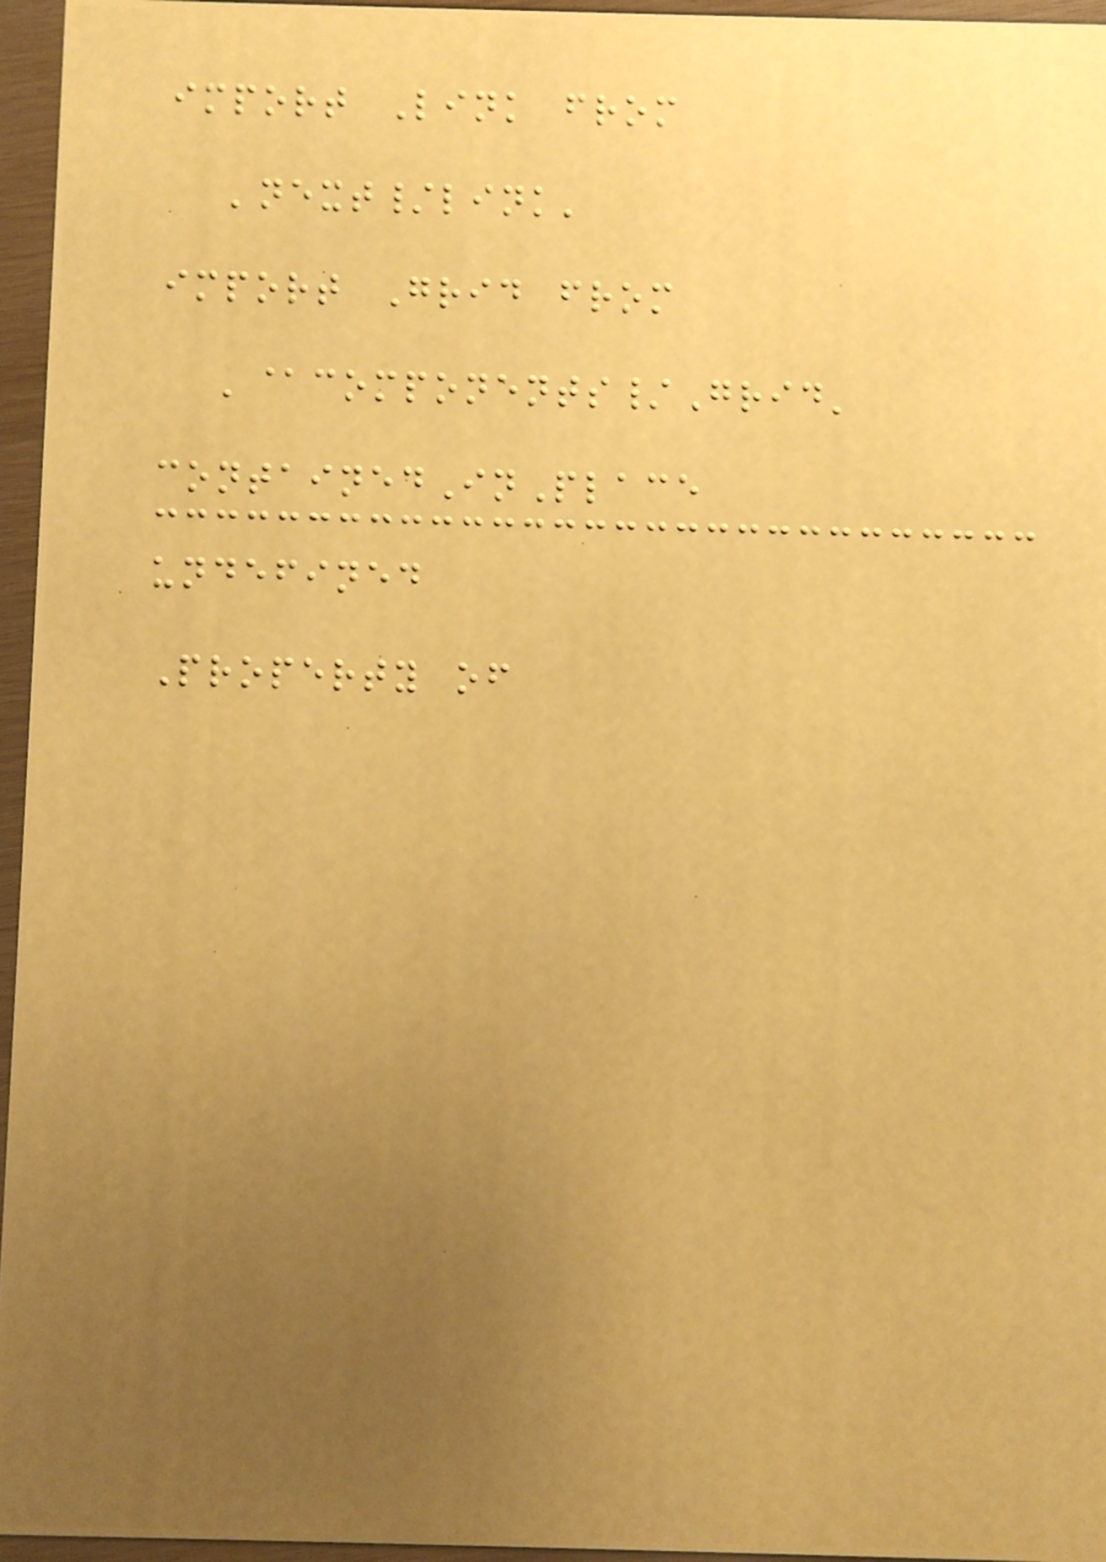import Link from
'next/link'
import Grid from
'@components/Grid'
containedInPlace
undefined
Property of
